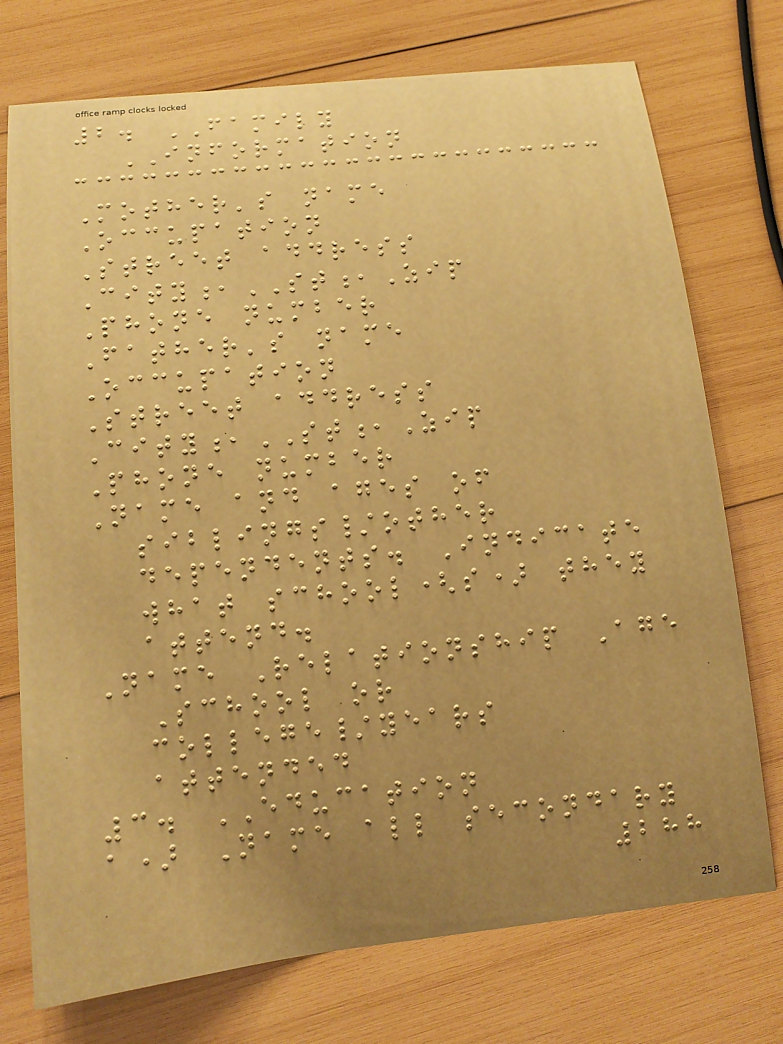2. FAMILY
INFORMATION
Mother's name
Occupation
Street address
City,ST,Zip
Phone number
Father's name
Occupation
Street address
City,ST,Zip
Phone number
Name and ages of
siblings/other
dependents. Indicate
what school(s) they
attend.
Name Relationship Age
School or
college/years
attended
3. EDUCATION
a) Name all secondary
288
